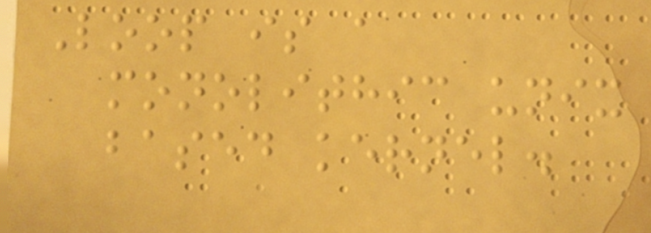Loop is a
monolithic unix
based kernel.
